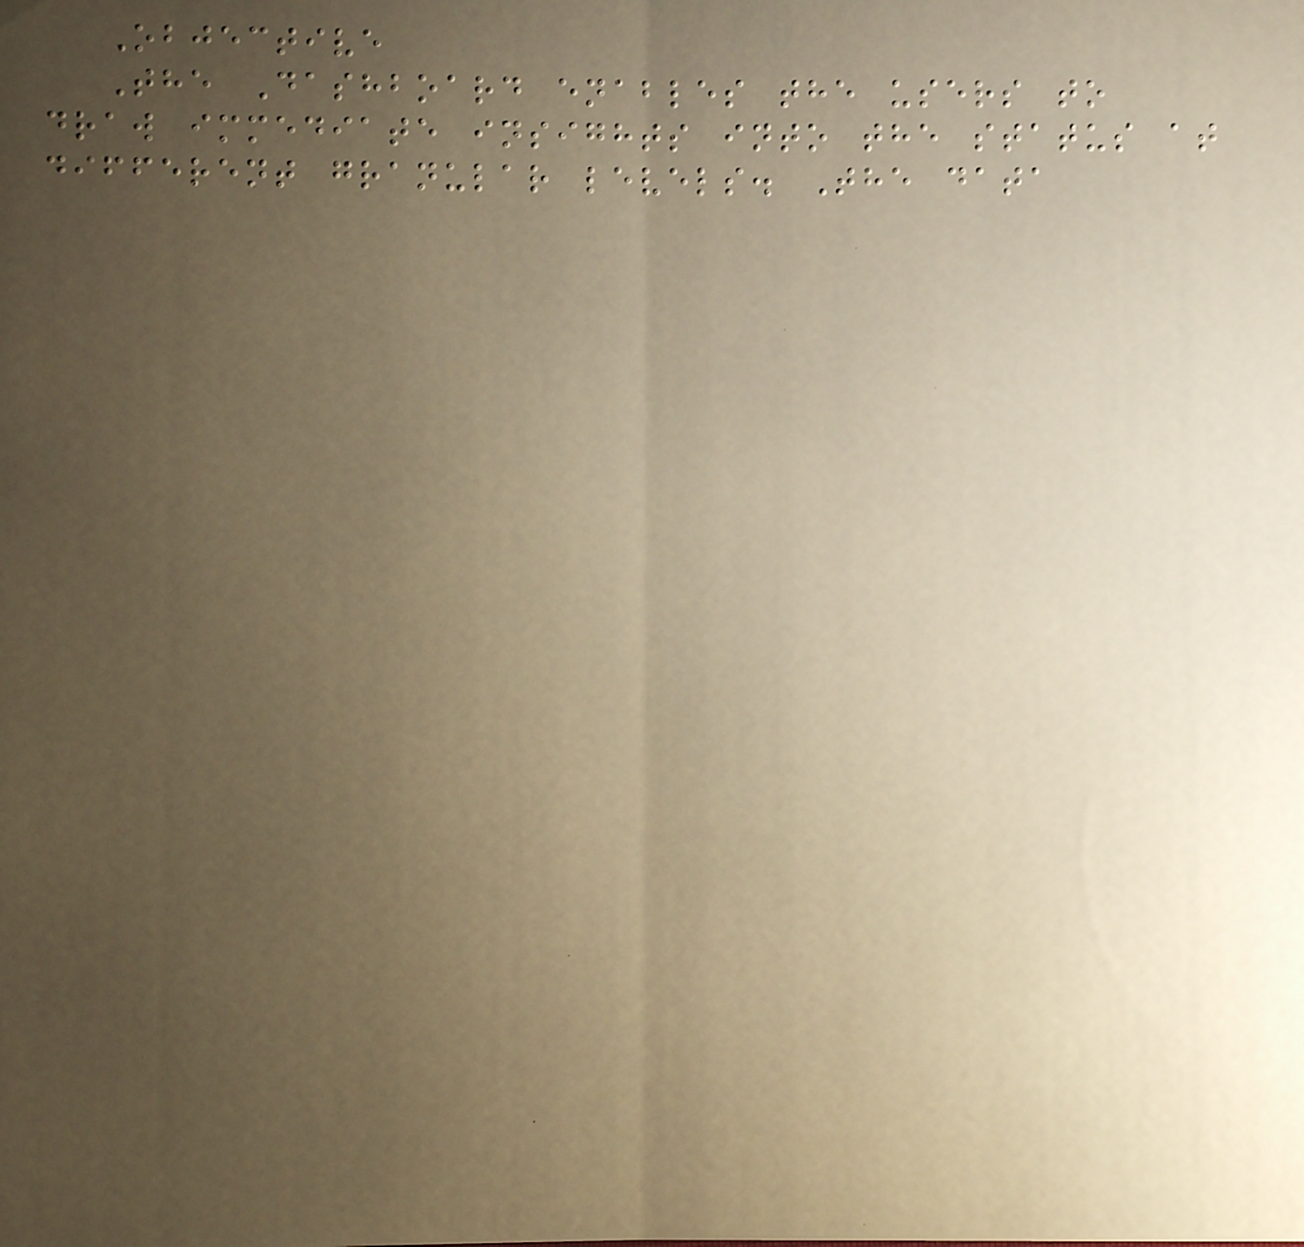Objective
The Dashboard enables the users to
draw immediate insights into the status at
different granular levels. The data
